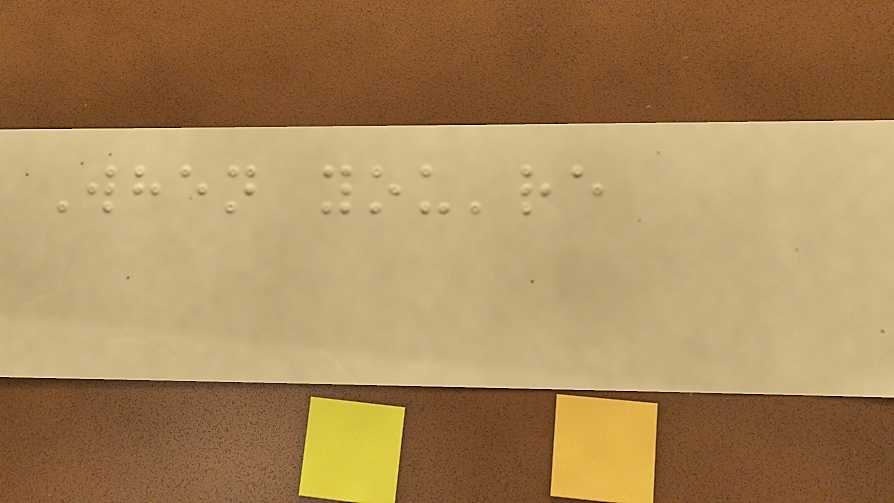When you're
